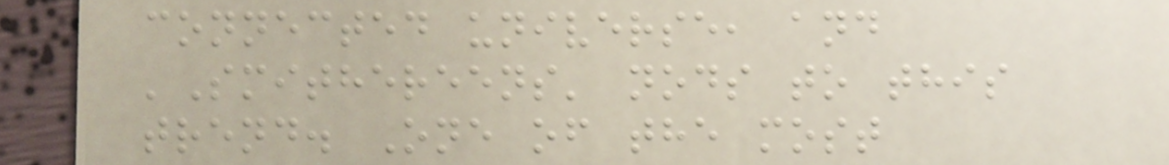connected universe, and
'Smithereens' nods to this
trend. One of the most
